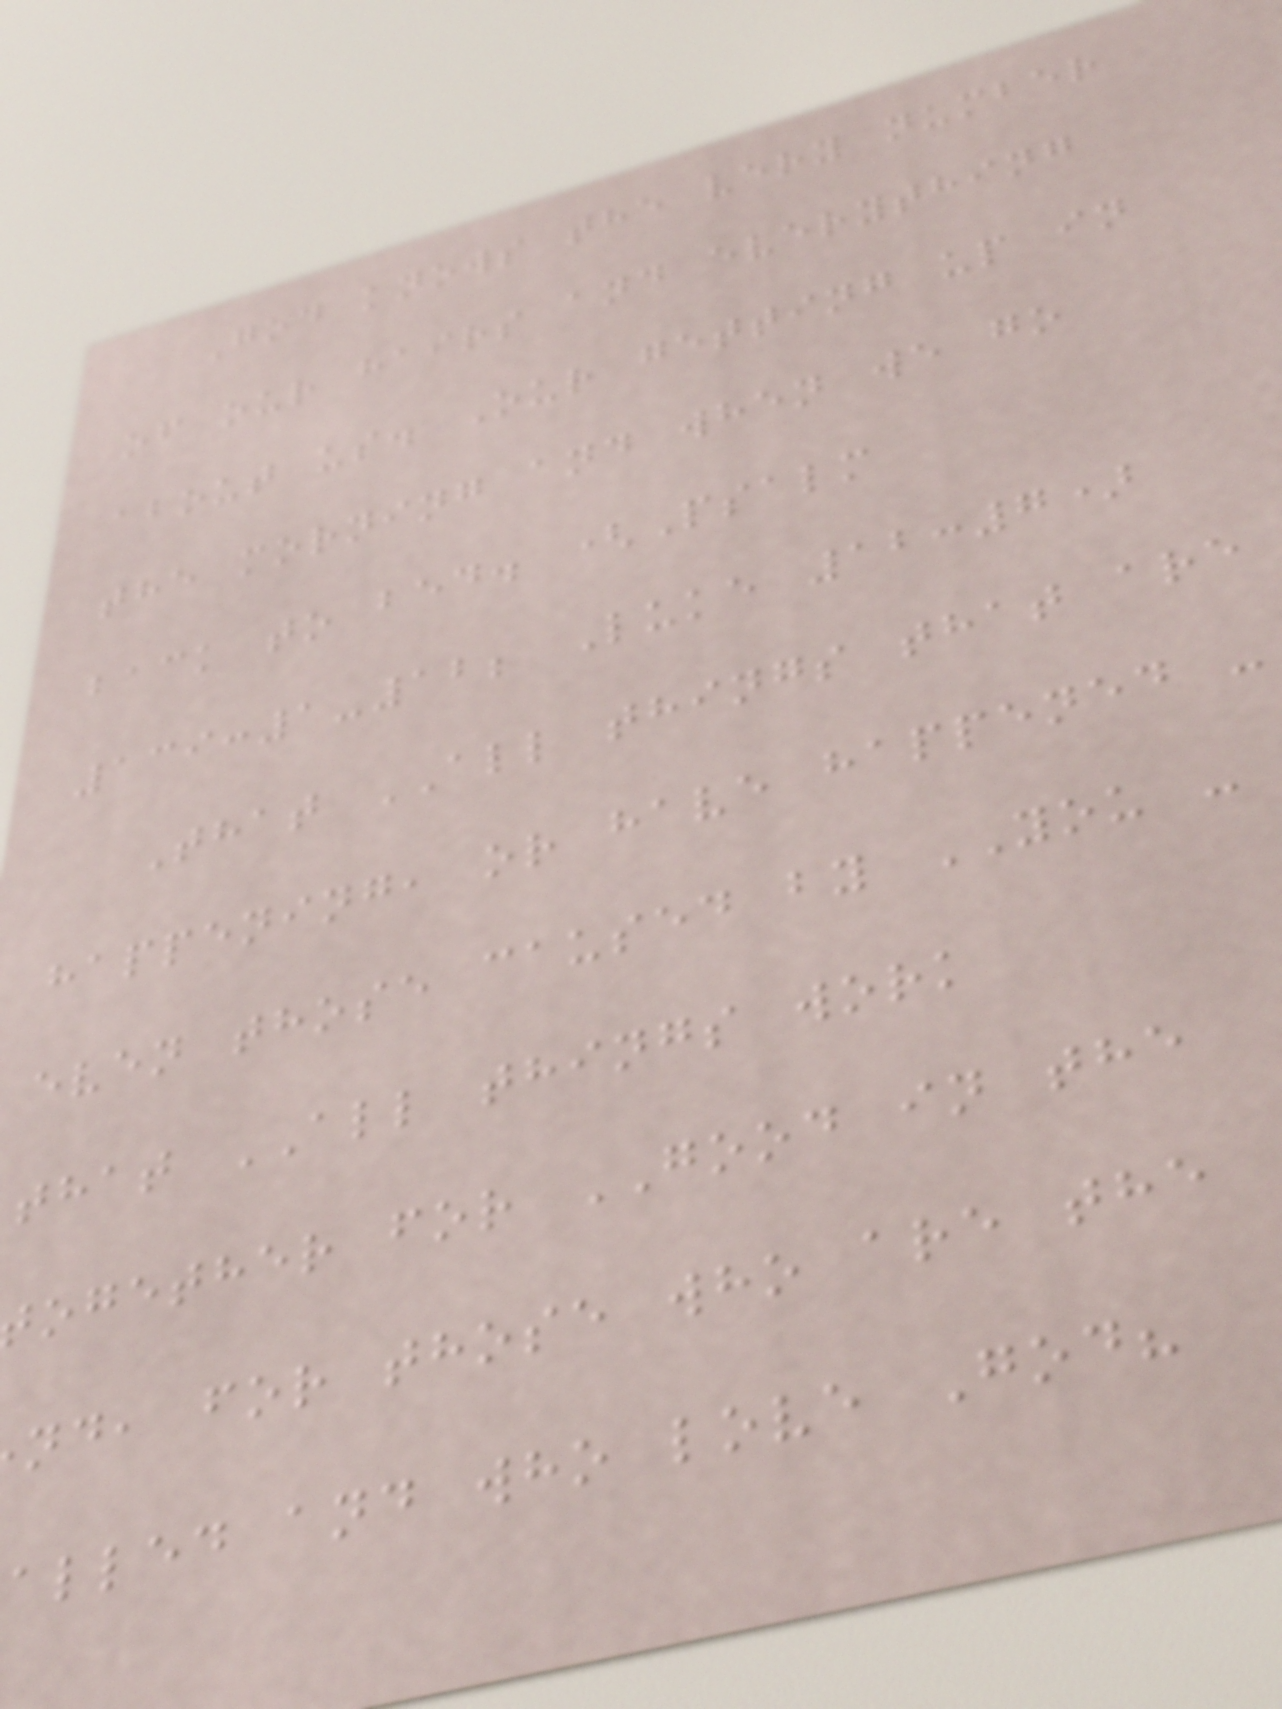God knows the very number
of our hairs and everything
about us. Our getting up in
the morning and when we go
back to bed. (Psalm
139:1-12; Luke 12:7)
That ALL things that are
happening, or have happened -
even those caused by YOU -
that ALL things work
ogether for GOOD in the
nd, for those who are the
alled and who love God?
